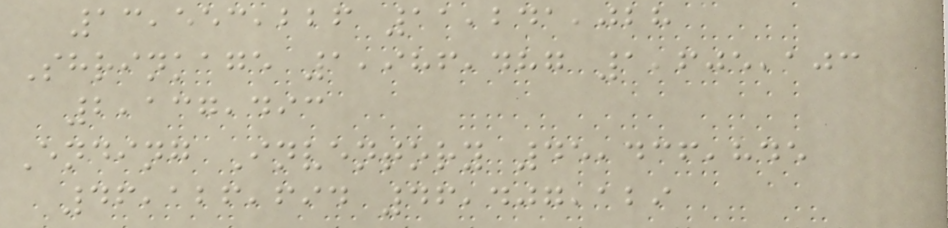13,553,226 11,241,028
Shrinkage 1,986,487 1,605,103
2,137,493
Ending Inventory 45,436,845
46,126,694 46,407,129
